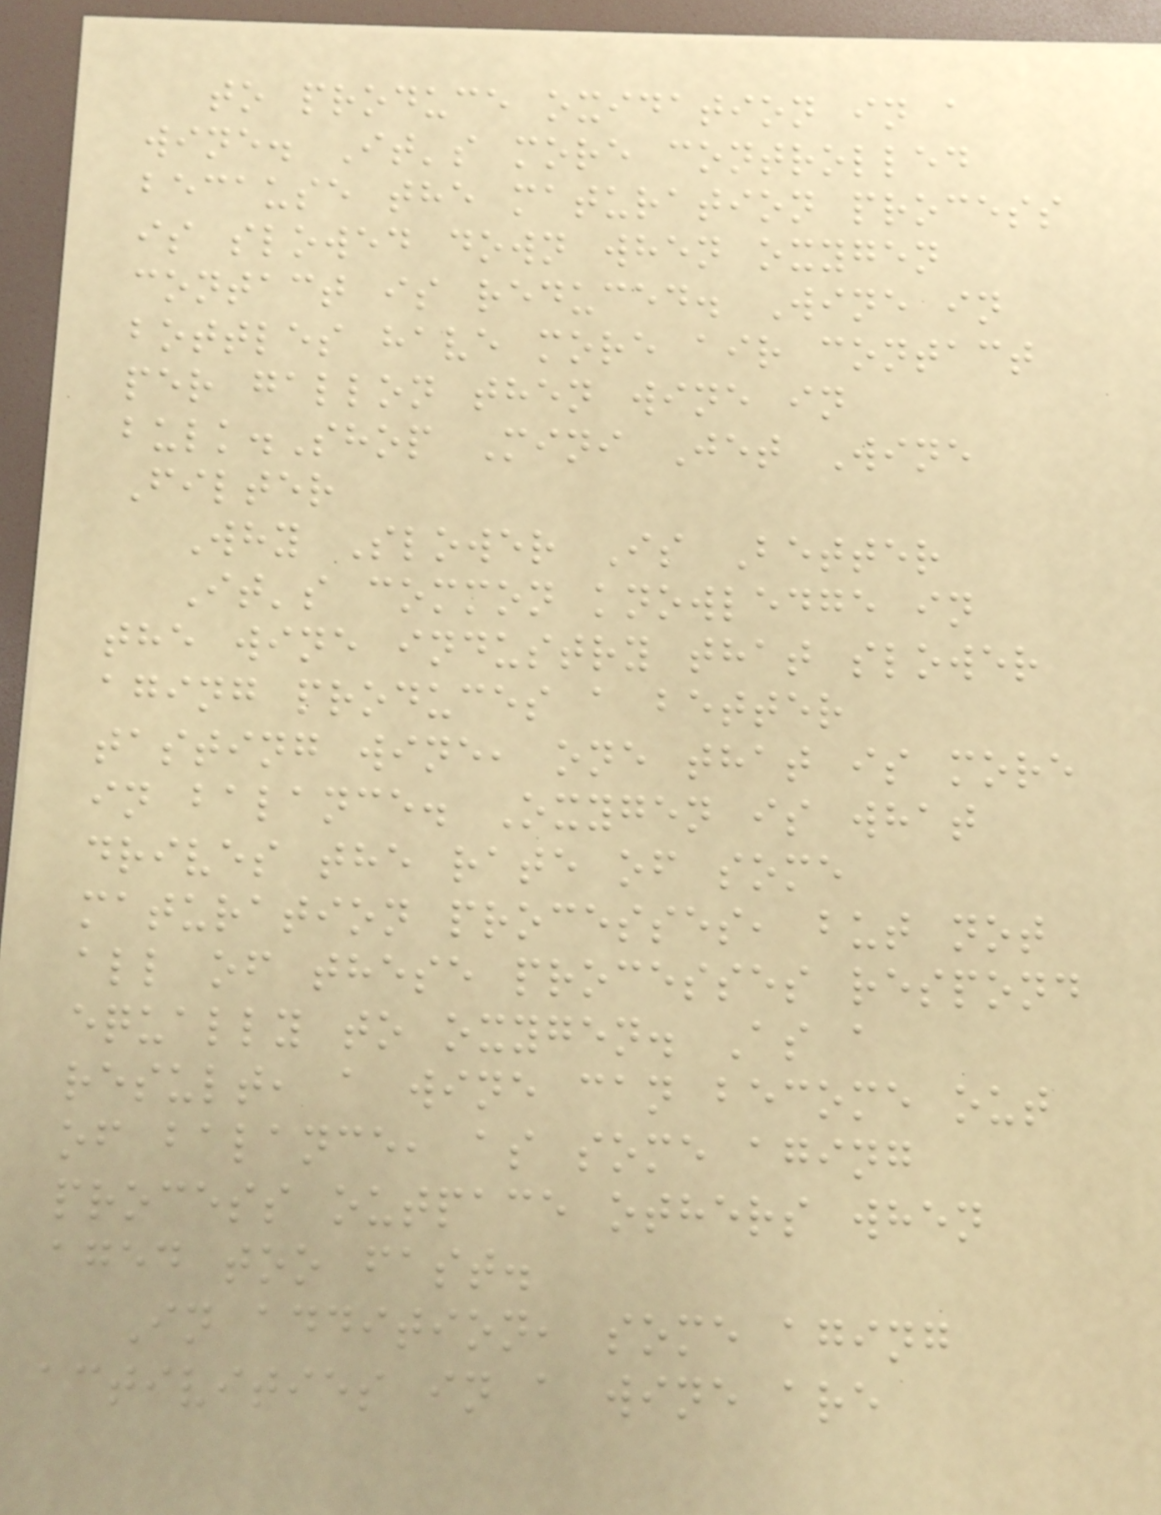to produce oxidation in a
wine. It's more controlled
because the maturation process
is slowed down when oxygen
contact is reduced. Wine in
bottles have more air contact
per gallon then wine in
bulk.Shop Mini Jet Wine
Filter
Why Slower Is Better
It's common knowledge in
the wine industry that slower
aging produces a better
tasting wine, one that is more
in balance. Oxygen is what
drives the rate of some
maturation processes, but not
all of these processes respond
equally to oxygen. As a
result, a wine can become out
of balance, as some aging
process outpace others when
aged too fast.
In addition, some aging
activities in a wine are
